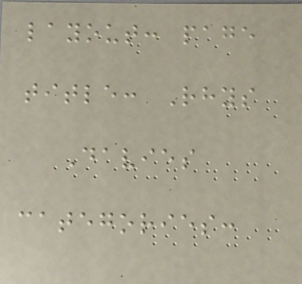layout: page
title: Rhys
Davies
categories:
